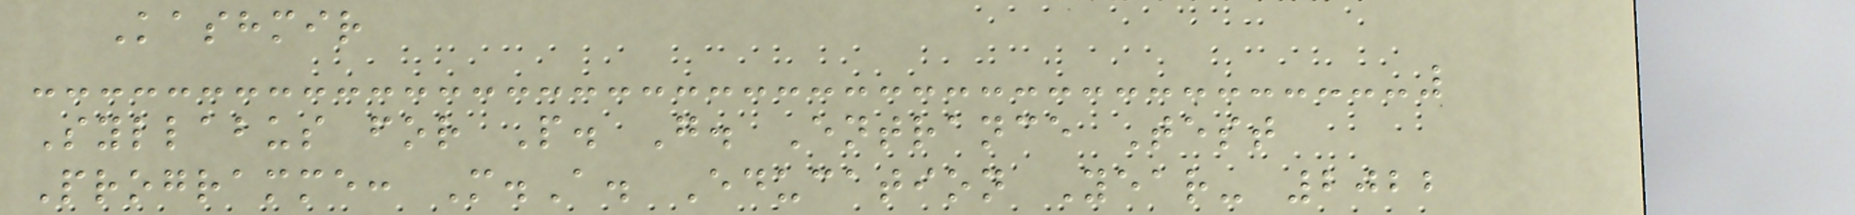Kashmir
Syllabus for P. G. Entrance Test
Programme: M.A. Education Year- 2022
